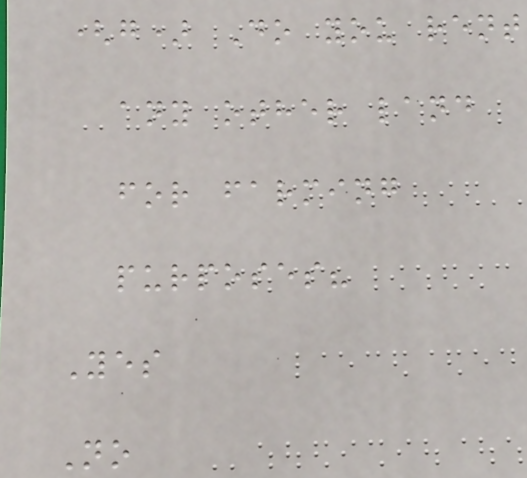(g) Do you rent
any other land
for farming
purposes?
Yes
No
